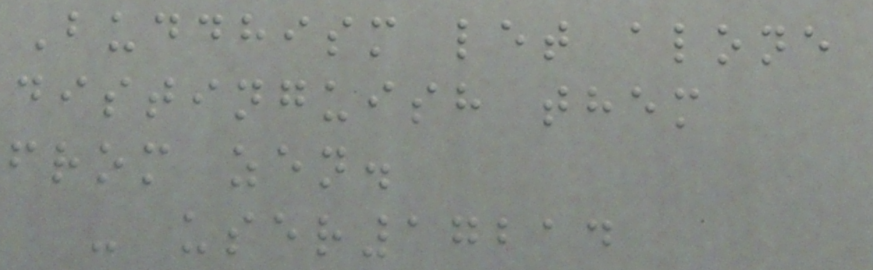Buddhism let alone
distinguish them
from zen.
- user17214
